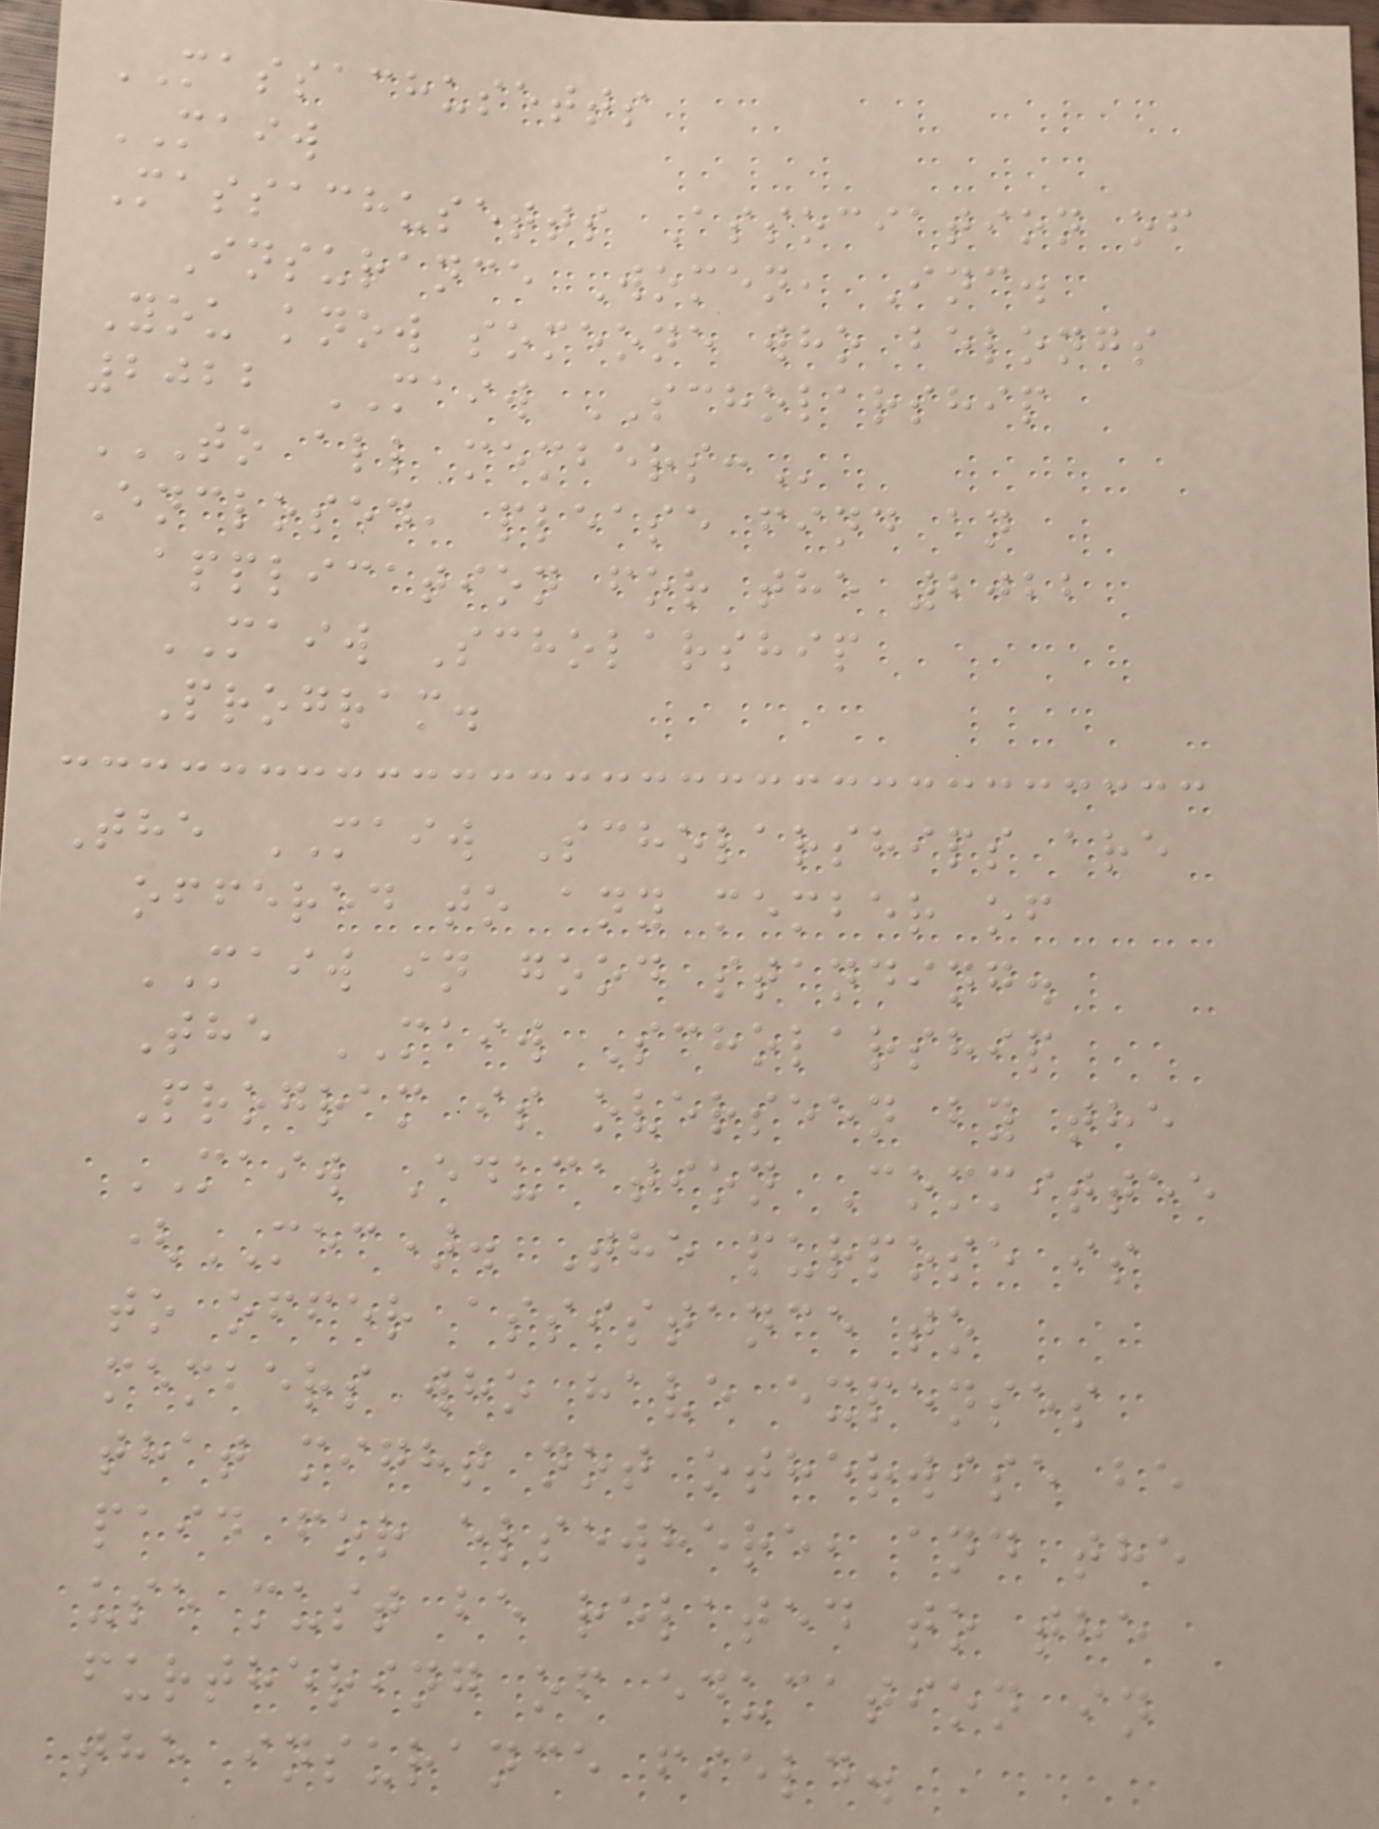MASSACHUSETTS
MAIW
Massachusetts Association of
Insurance Women, Inc.
You know someone who belongs
2022 MAIW SCHOLARSHIP
TO ALL MEMBERS:
Enclosed, please find an
application for the 2022
MAIW Scholarship
Program.
The MAIW Scholarships are
offered to any member of
MAIW in good standing.
The MAIW Scholarship
Program is overseen by the
MAIW Education Committee
(MEC). The purpose is
to offer assistance to
members who have expenses
that might not otherwise be
paid for elsewhere, and the
use must be related to the
furthering of education in
the insurance field.
